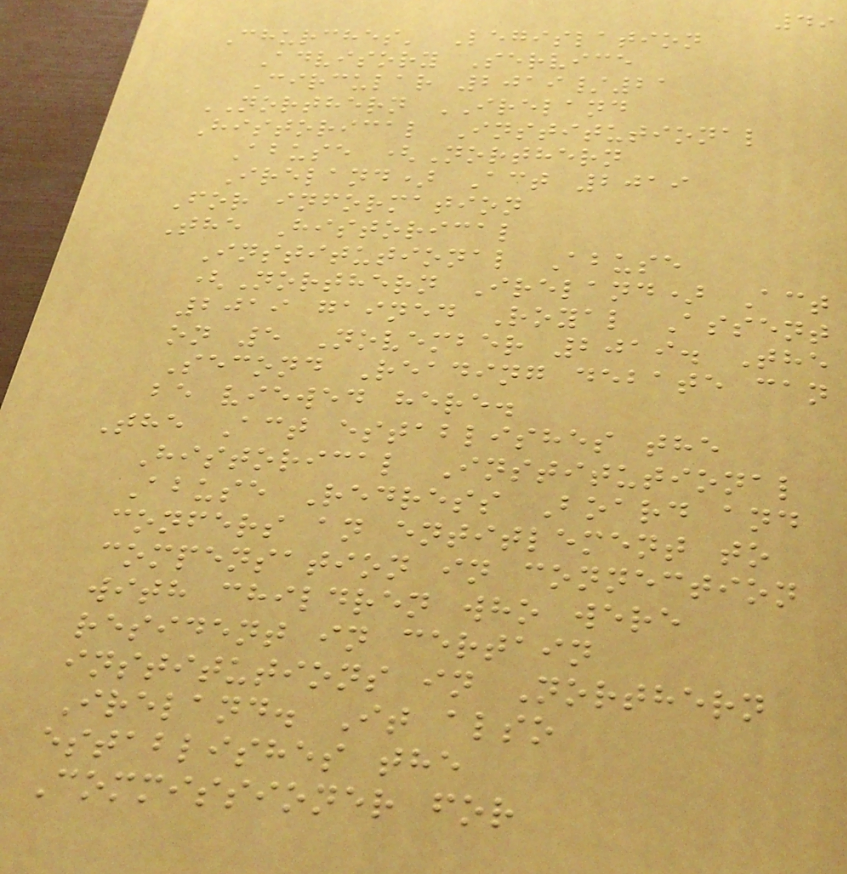49
Churches' Legislation
Advisory Service
Circular 2019/21
NORTHERN IRELAND
Historical Institutional
Abuse (Northern
Ireland) Act 2019
For information
The Historical
Institutional Abuse
(Northern Ireland) Act
2019 gained Royal Assent
on 5 November 2019. The
Second Reading debate can
be viewed here.
The Act establishes the
Historical Institutional
Abuse Redress Board and
confers an entitlement to
compensation in connection
with children who were
resident in certain
institutions in Northern
Ireland. It also
establishes the
Commissioner for
